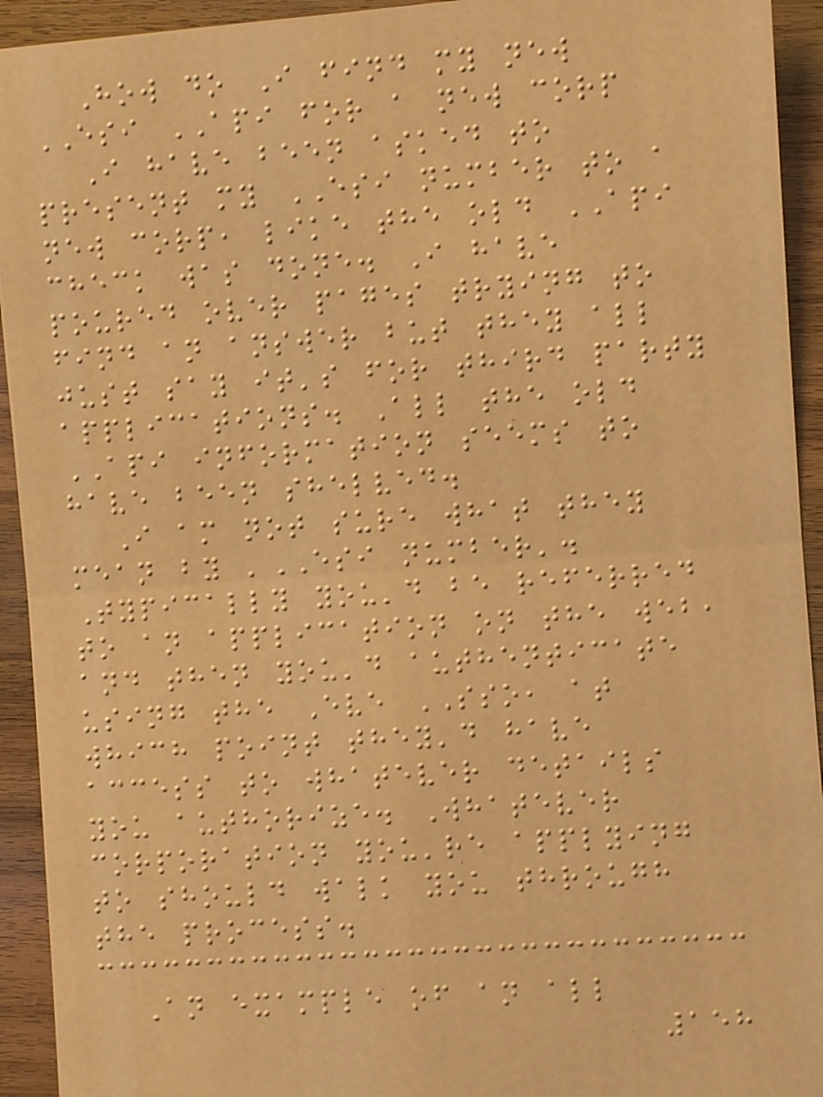How do I find my new
ESI API for a new corp
I have been asked to
present my ESI number to a
new corp, like the old API
check was done. I have
poured over pages trying to
find an answer but they all
just say it's for third party
applications. All the old
API information seems to
have been shelved.
I am not sure what they
mean by 'ESI number'.
Typically you'd be referred
to an application on the web,
and then you'd authenticate
using the Eve SSO, at
which point they'd have
access to whatever details
you authorize. Whatever
corporation you're applying
to should walk you through
the process.
An example of an all
158
